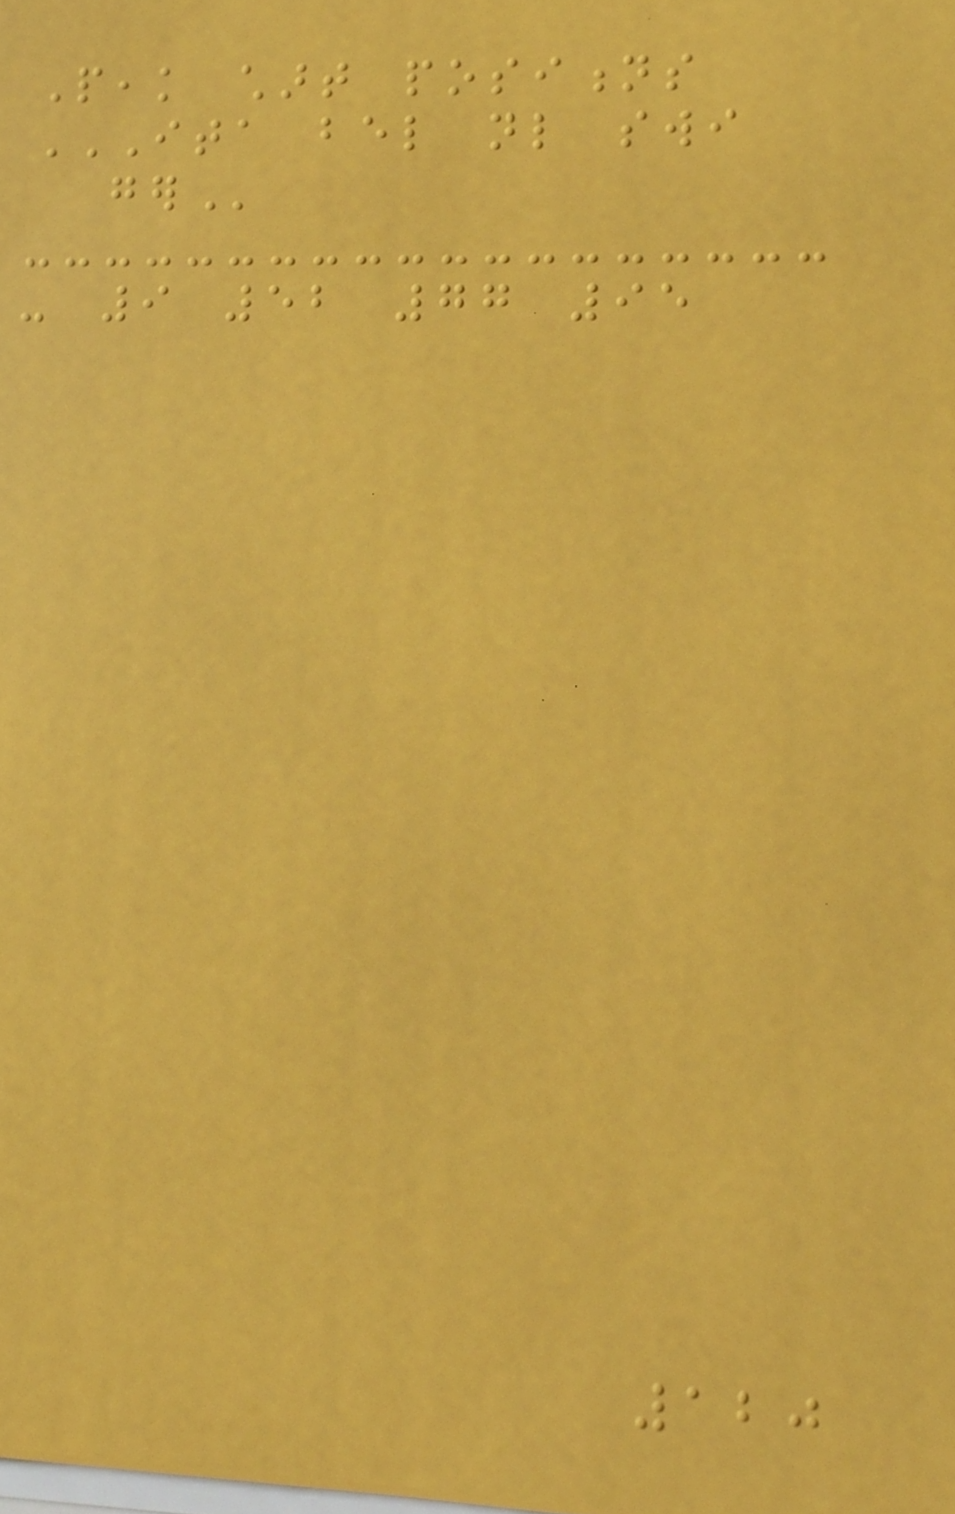Peak chart positions
ITA BEL NL SWI
GER
- 9 52 77 95
120
